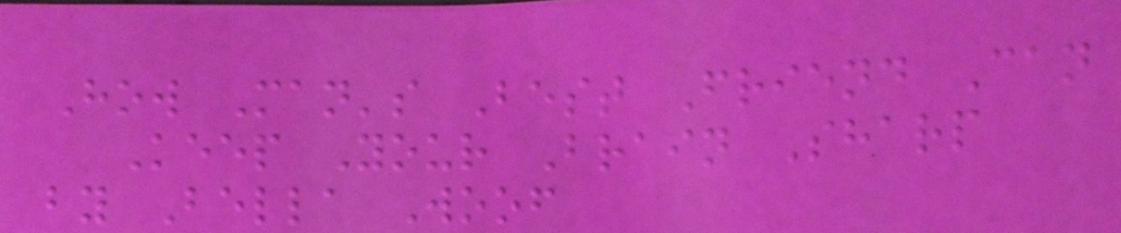How Man's Best Friend Can
Keep Your Brain Sharp
by Bella Woof
